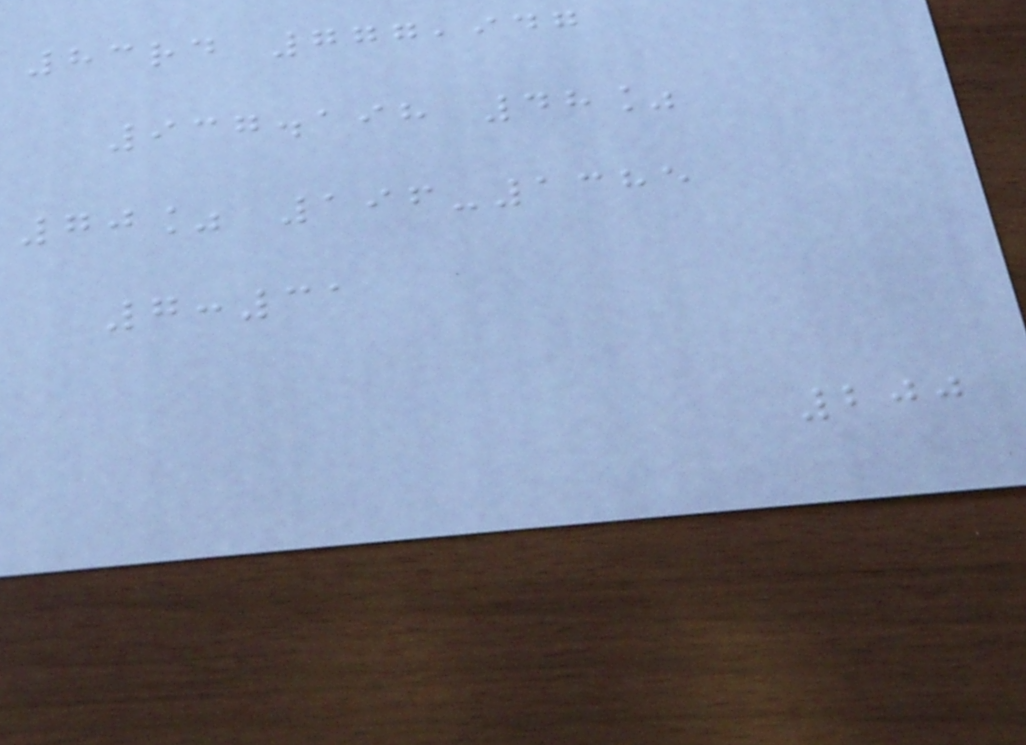83rd 777,947
937.198 48%
70% 196-1385
7:31
200
